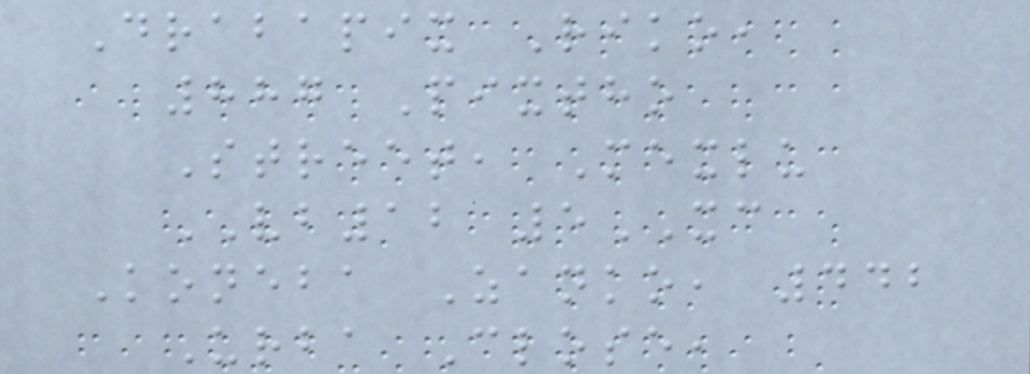Drabapix Riko,
887 Pixtho
Street, Mexlu
VB12 5XC
Koneba Zanko, 442
Urba Close,
